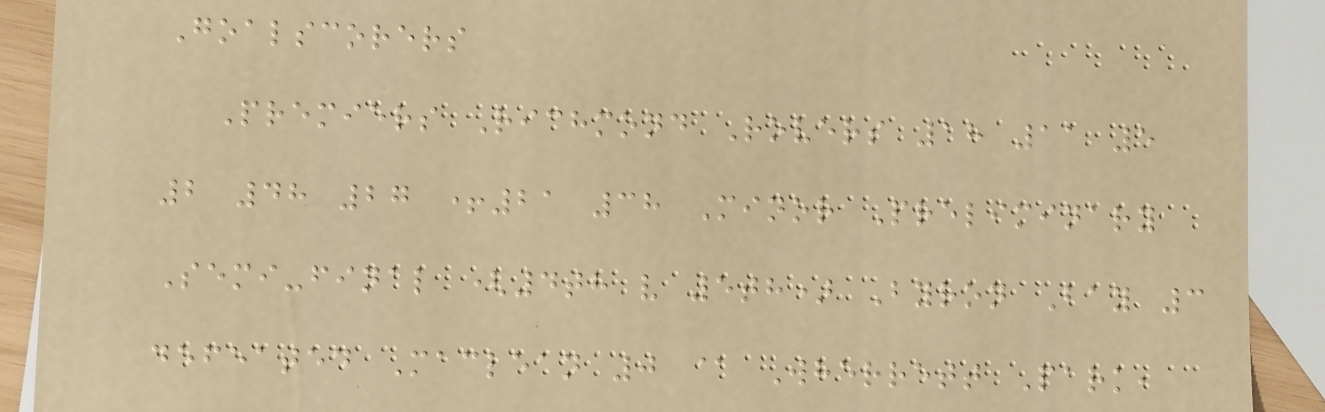Goalscorers
Premiers Richmond Rovers 18 11 5
2 48 27 +21 38 Minor Preliminary
Semi-final (4th v 5th) Byron Bay 3
defeated Maclean 0 @ Wherrett Park,
